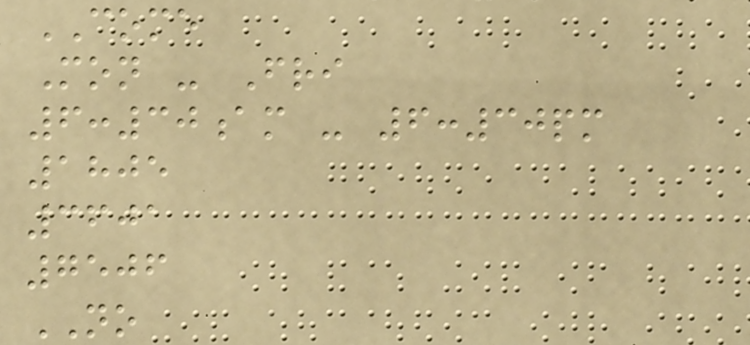COME
Mon - Fri
6:30am - 6:30pm
1805
3601
7506
NO
